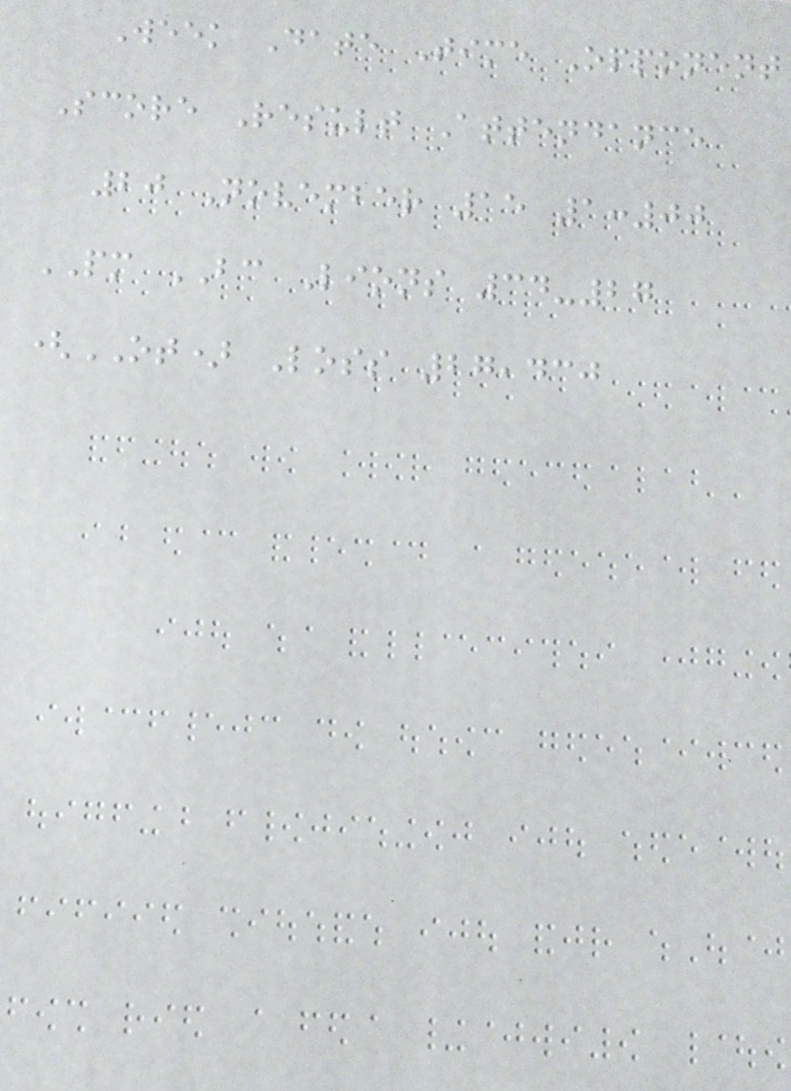Week Date Time Opponent
Score Result Attendance
20 November 15 1:00
PM BC Lions 34-27
(OT) Loss 27,430
